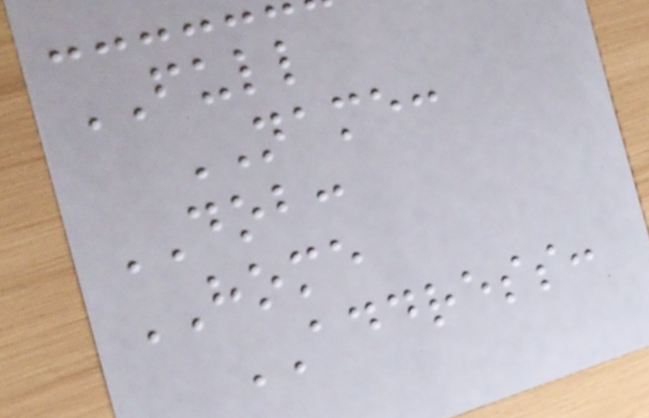FULL
NAME:
DOB:
HOME
ADDRESS:
